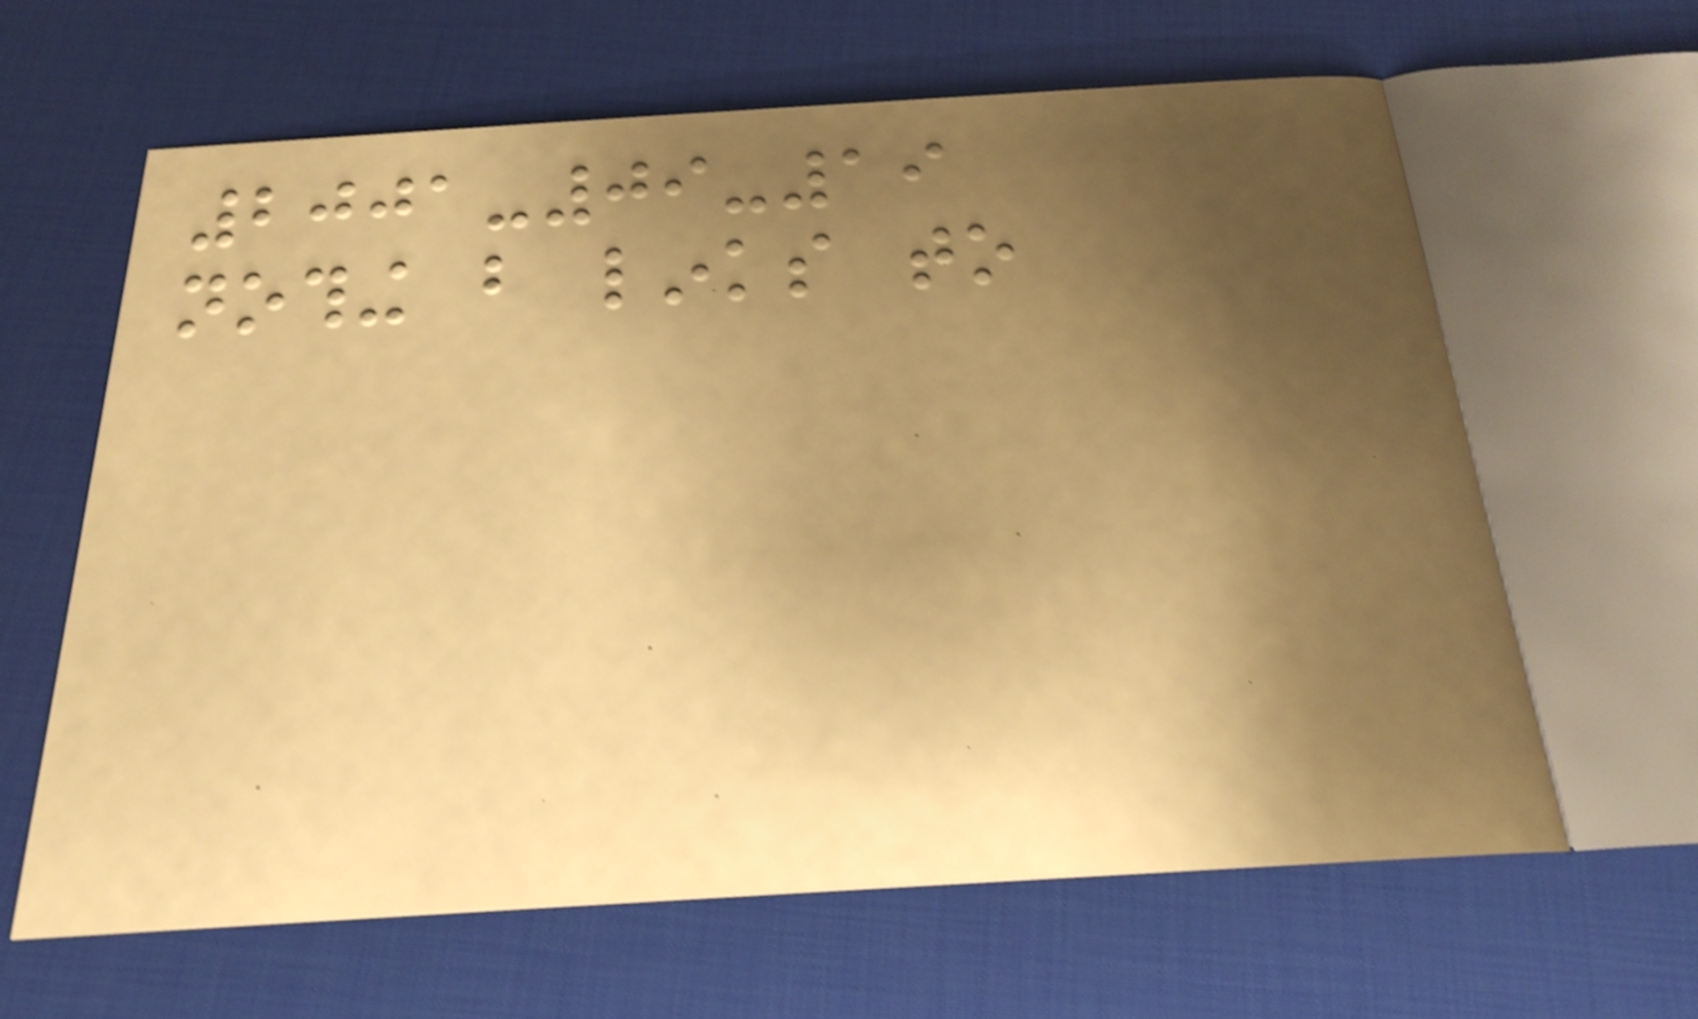2001-09-19
nothing but links to
